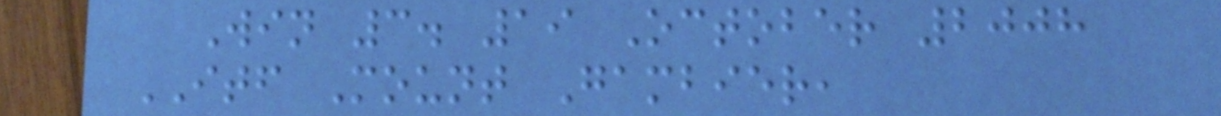Win 3. 19 October 2008
ITF Mount Gambier,
